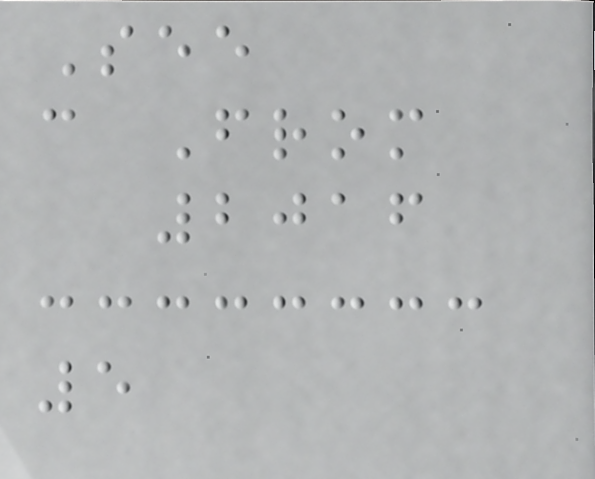See
c From
2016
5
